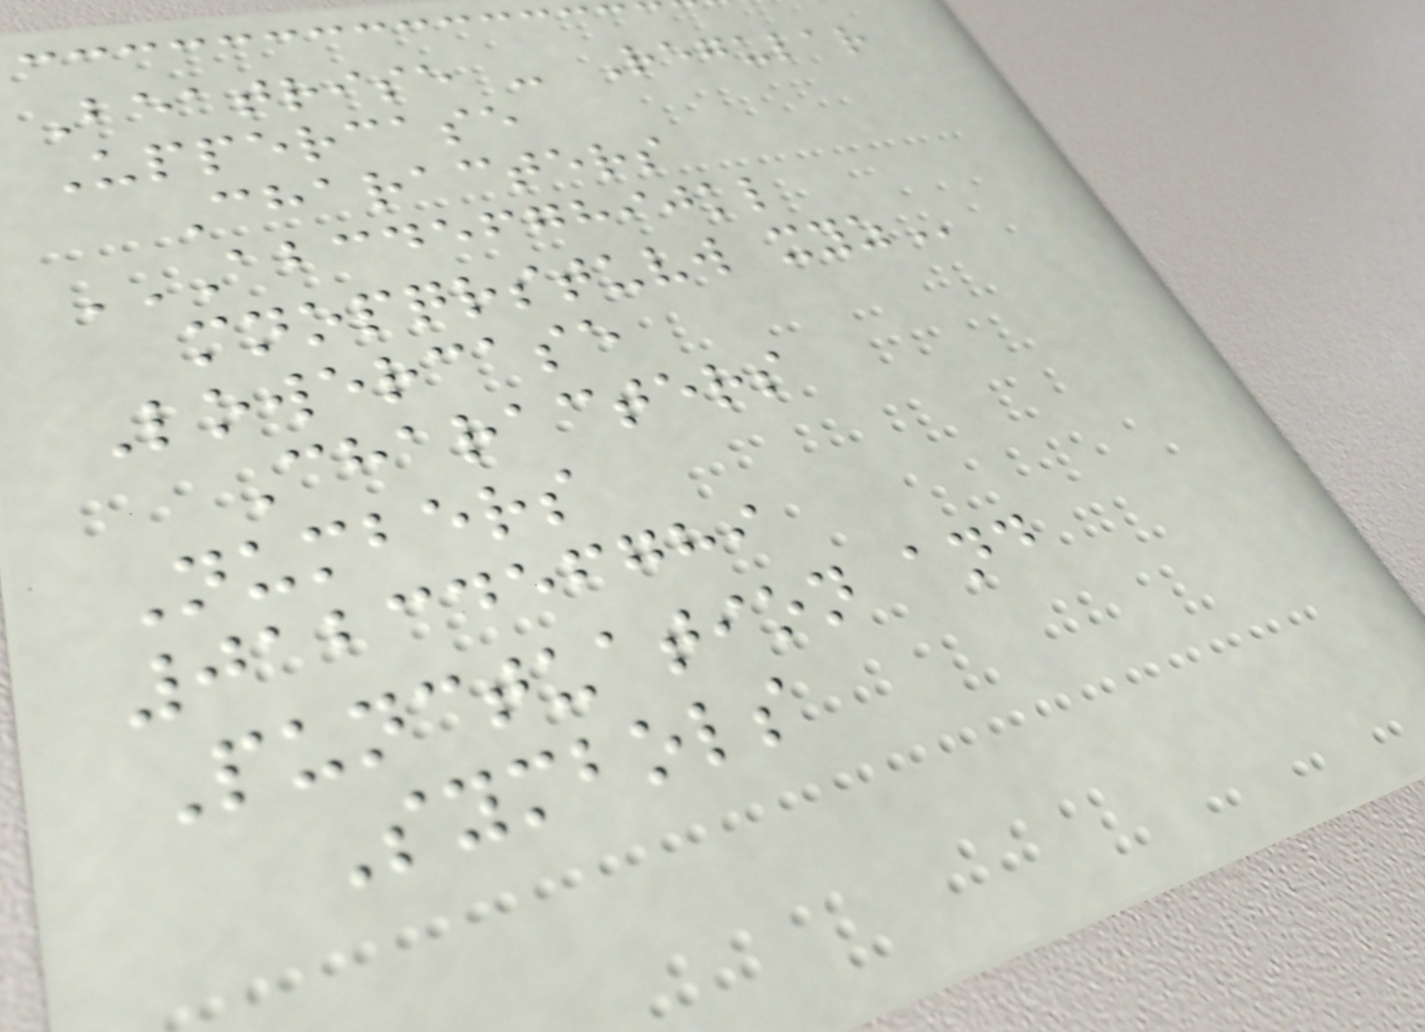Beatrise - Regular
Uppercase
Characters
ABCDEFGHIJKL
MNOPQRSTUVW XYZ
Lowercase
Characters
Numbers
0123456789
Punctuation and
Symbols
